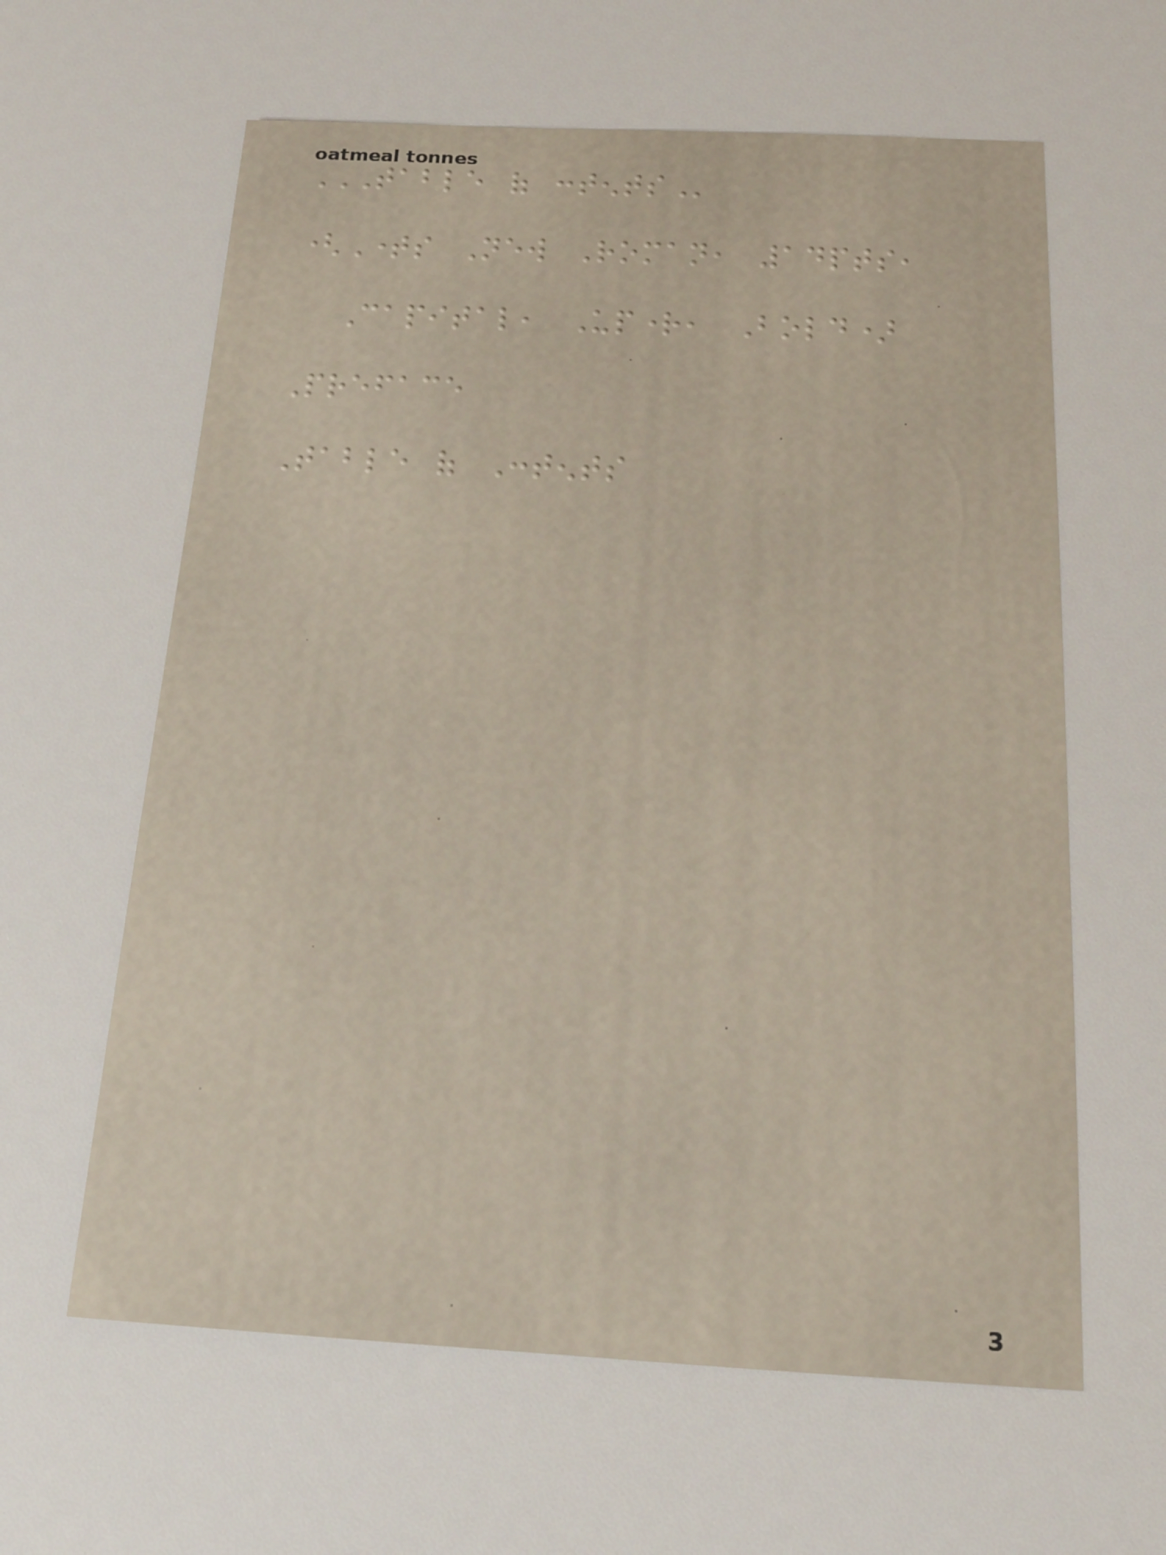TABLE OF CONTENTS
(Times New Roman, 14pts,
Capital, Upright, Bold)
Preface
Table of Contents
